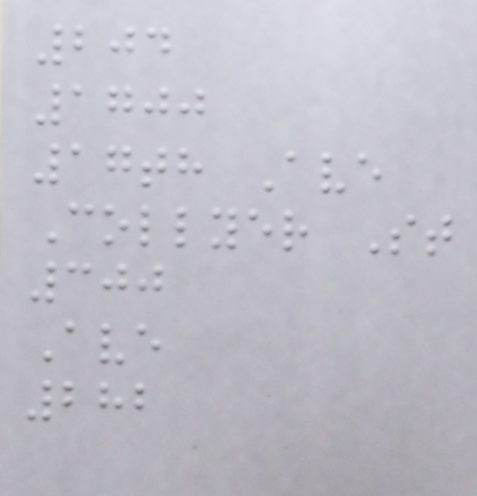204
1700
17th Ave
Collyer St
300
Ave
282
